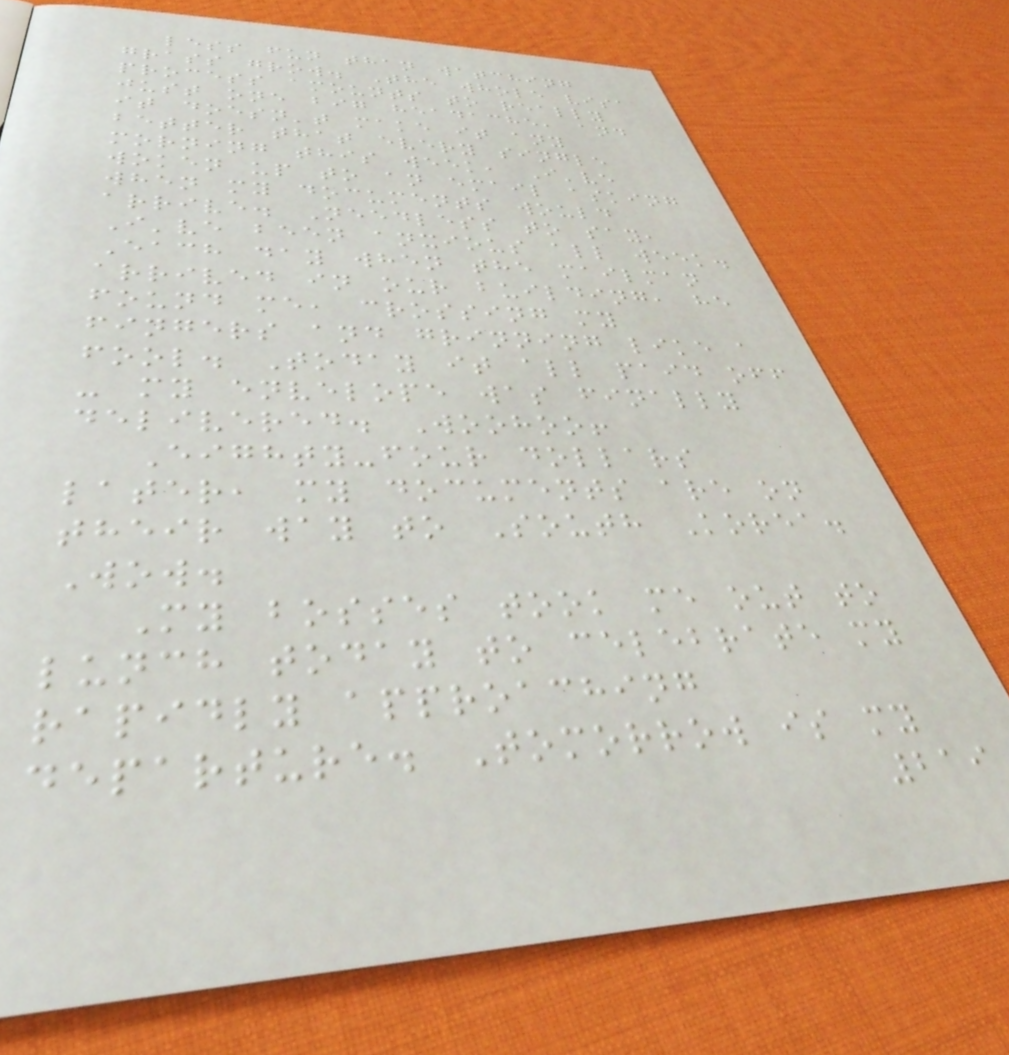less fun than watching
grass grow. The whole visa
process amounts to really
just one big headache, and
it doesn't make it any
better that every single
morning this week, I've
woken up to an email asking
when my documents would
arrive. Needless to say,
I've been anxious all week.
Each day when the mailman
arrived in our building, he
found me, crossing my
fingers and grinning like a
fool. Today it all paid off
- my envelope was finally
delivered. Woohoo!
Eighty-four dollars
later, my documents are on
their way to South Korea.
Wow.
My bosses took me out to
lunch today to celebrate my
rapidly approaching
departure. Tomorrow is my
219
